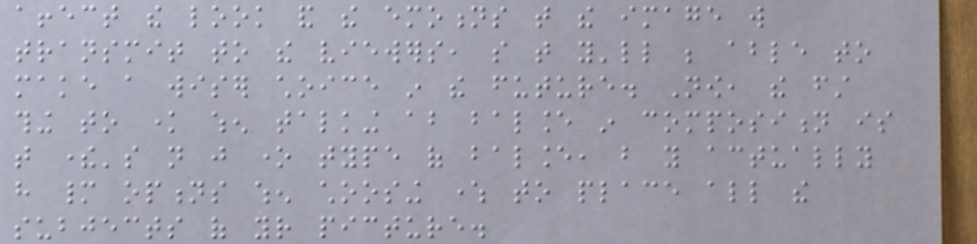affect the look and the emotions that the image will
transmit to the viewers, so that you'll be able to
make a wiser choice in the future. Now, the first
thing to know when talking about balance in composition is
that there's not just one type of balance, but you actually
have many options when choosing where to place all the
subjects of your picture.
